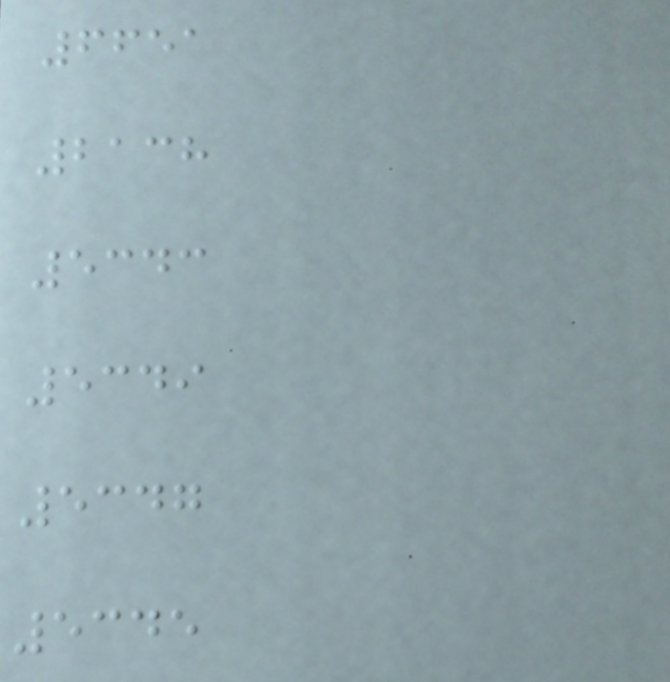6651
2138
5343
5349
5347
5345
